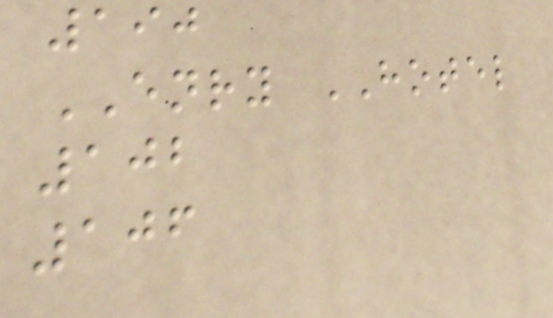190
ENRY HOTEL
102
106
